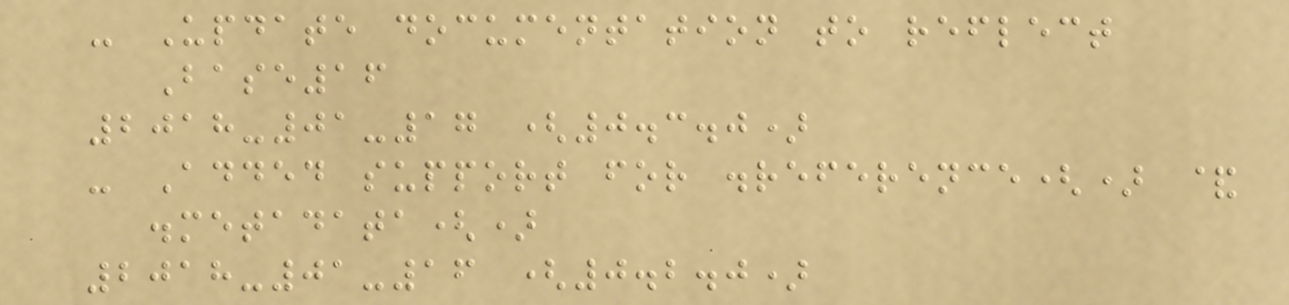- Update documentation to reflect
Base16
2018-01-17 (0.3.0)
- Added support for .reference() &
.metadata()
2018-01-16 (0.2.0)
